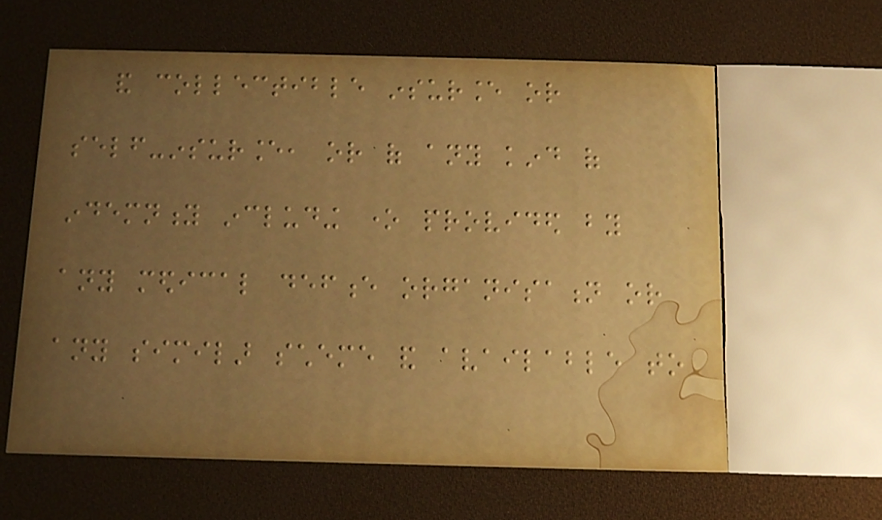and collectible insurance or
self-insurance, or of any kind of
indemnity including one provided by
any medical defence organisation or
any similar scheme and available to
